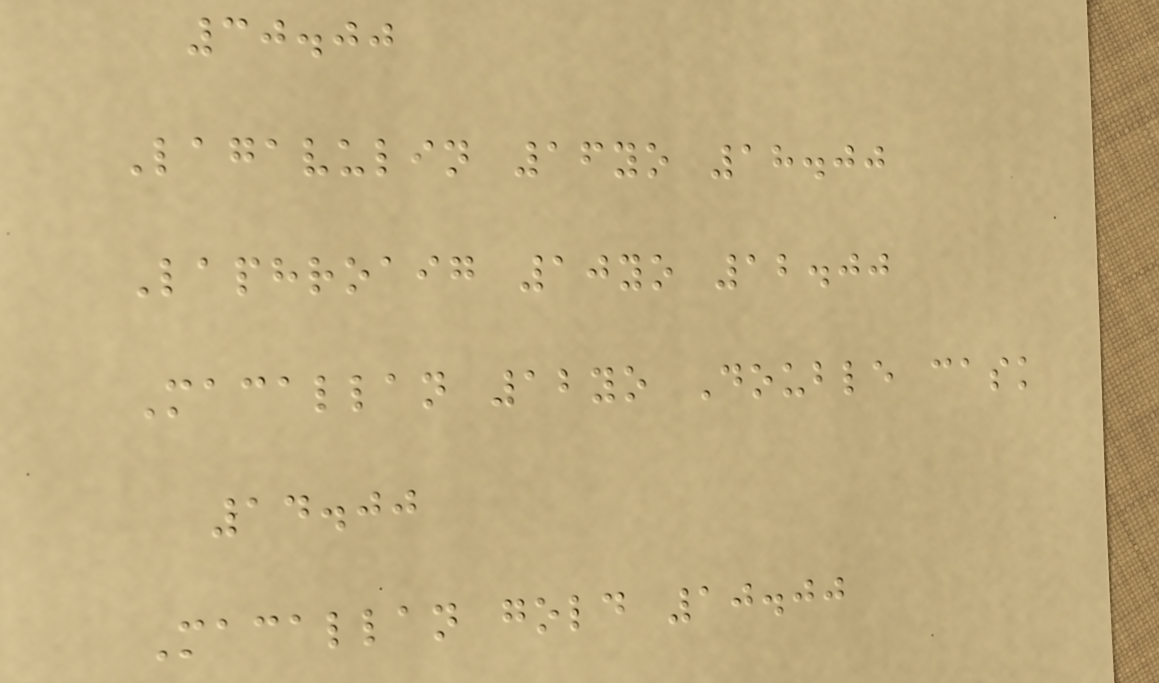30.00
Lagavulin 16yo 18.00
Laphroaig 10yo 12.00
Macallan 12yo Double cask
14.00
Macallan gold 10.00
